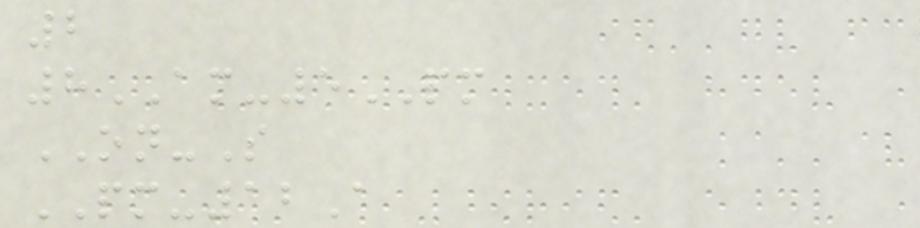2
8AM-5PM
ON-S
PM-12A
